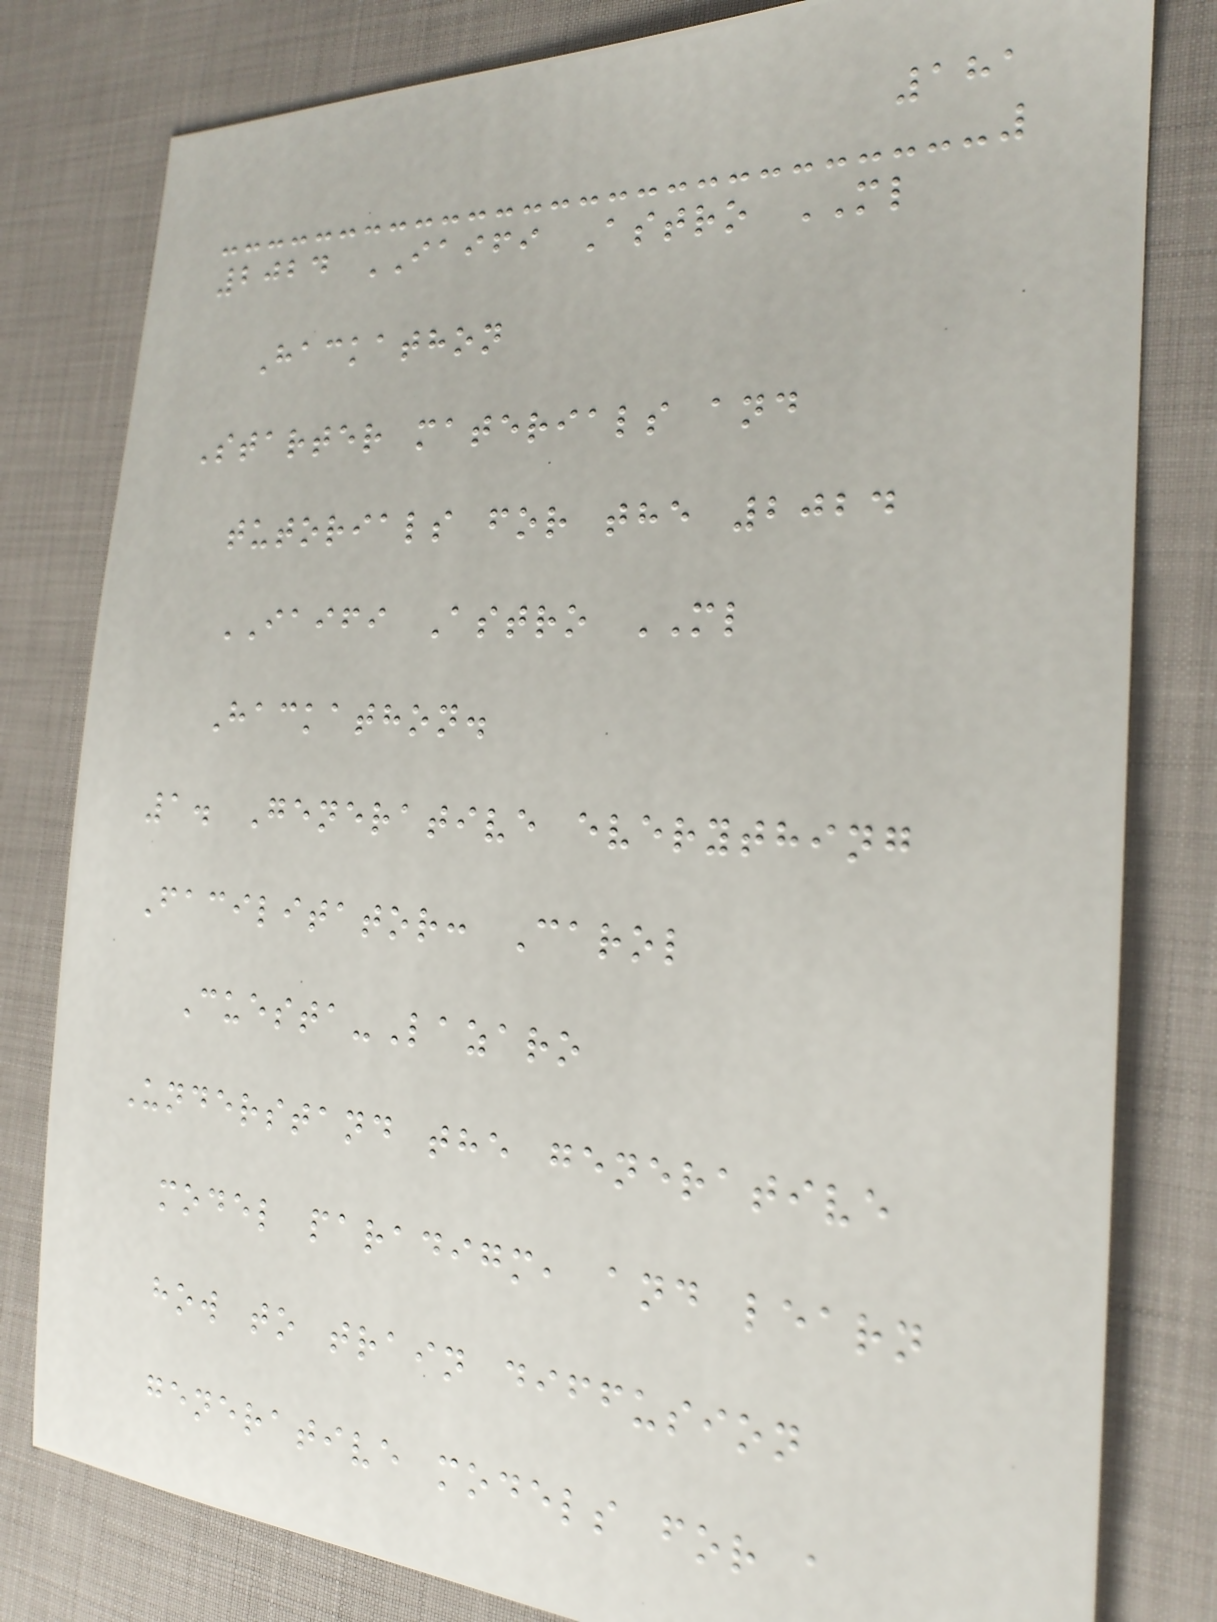181
2024 IAIFI Astro ML
Hackathon
Starter materials and
tutorials for the 2024
IAIFI Astro ML
Hackathon.
1. Generative everything
Facilitator: Carol
Cuesta-Lazaro
Understand the generative
model paradigm, and learn
how to train diffusion
generative models for a
